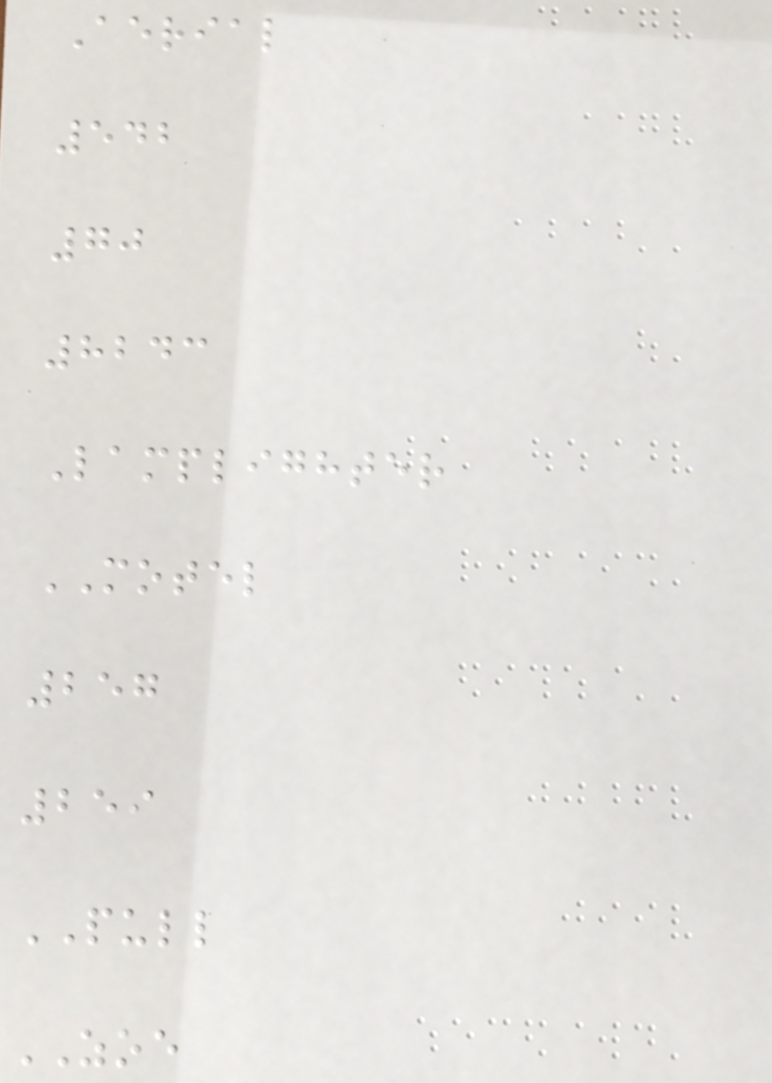Aerial
542
70
8243
Lamplighter
MOTEL
257
259
PULL
ZOE
